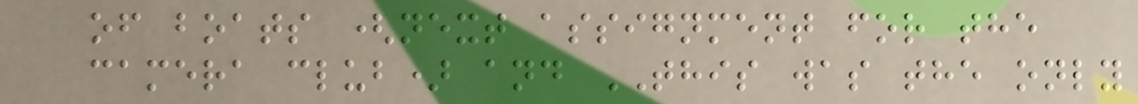of boats (next assignment for the
camera club) and THIS was the only
